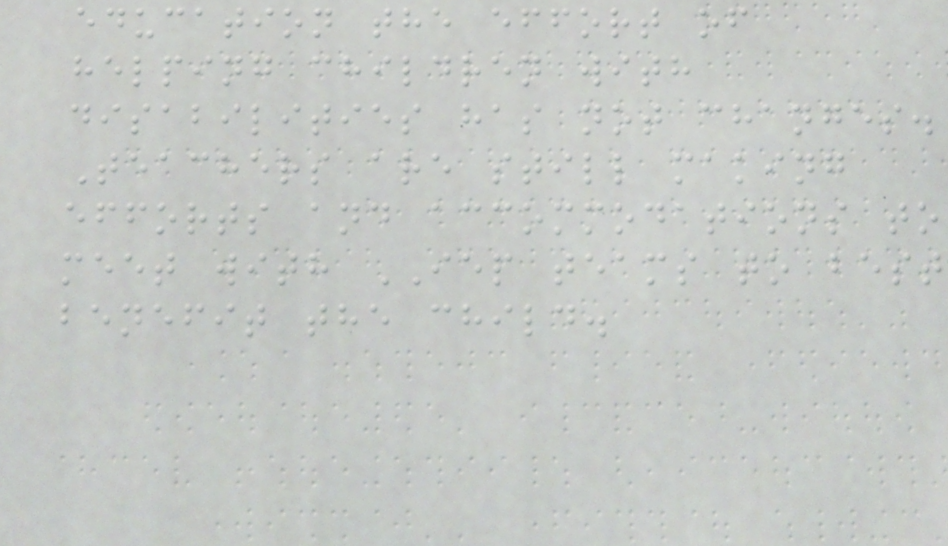education the effort of
helping children with
disabilities has not changes.
Teachers are still making
efforts and accommodations to
meet with IEP teams to best
benefit the child.
